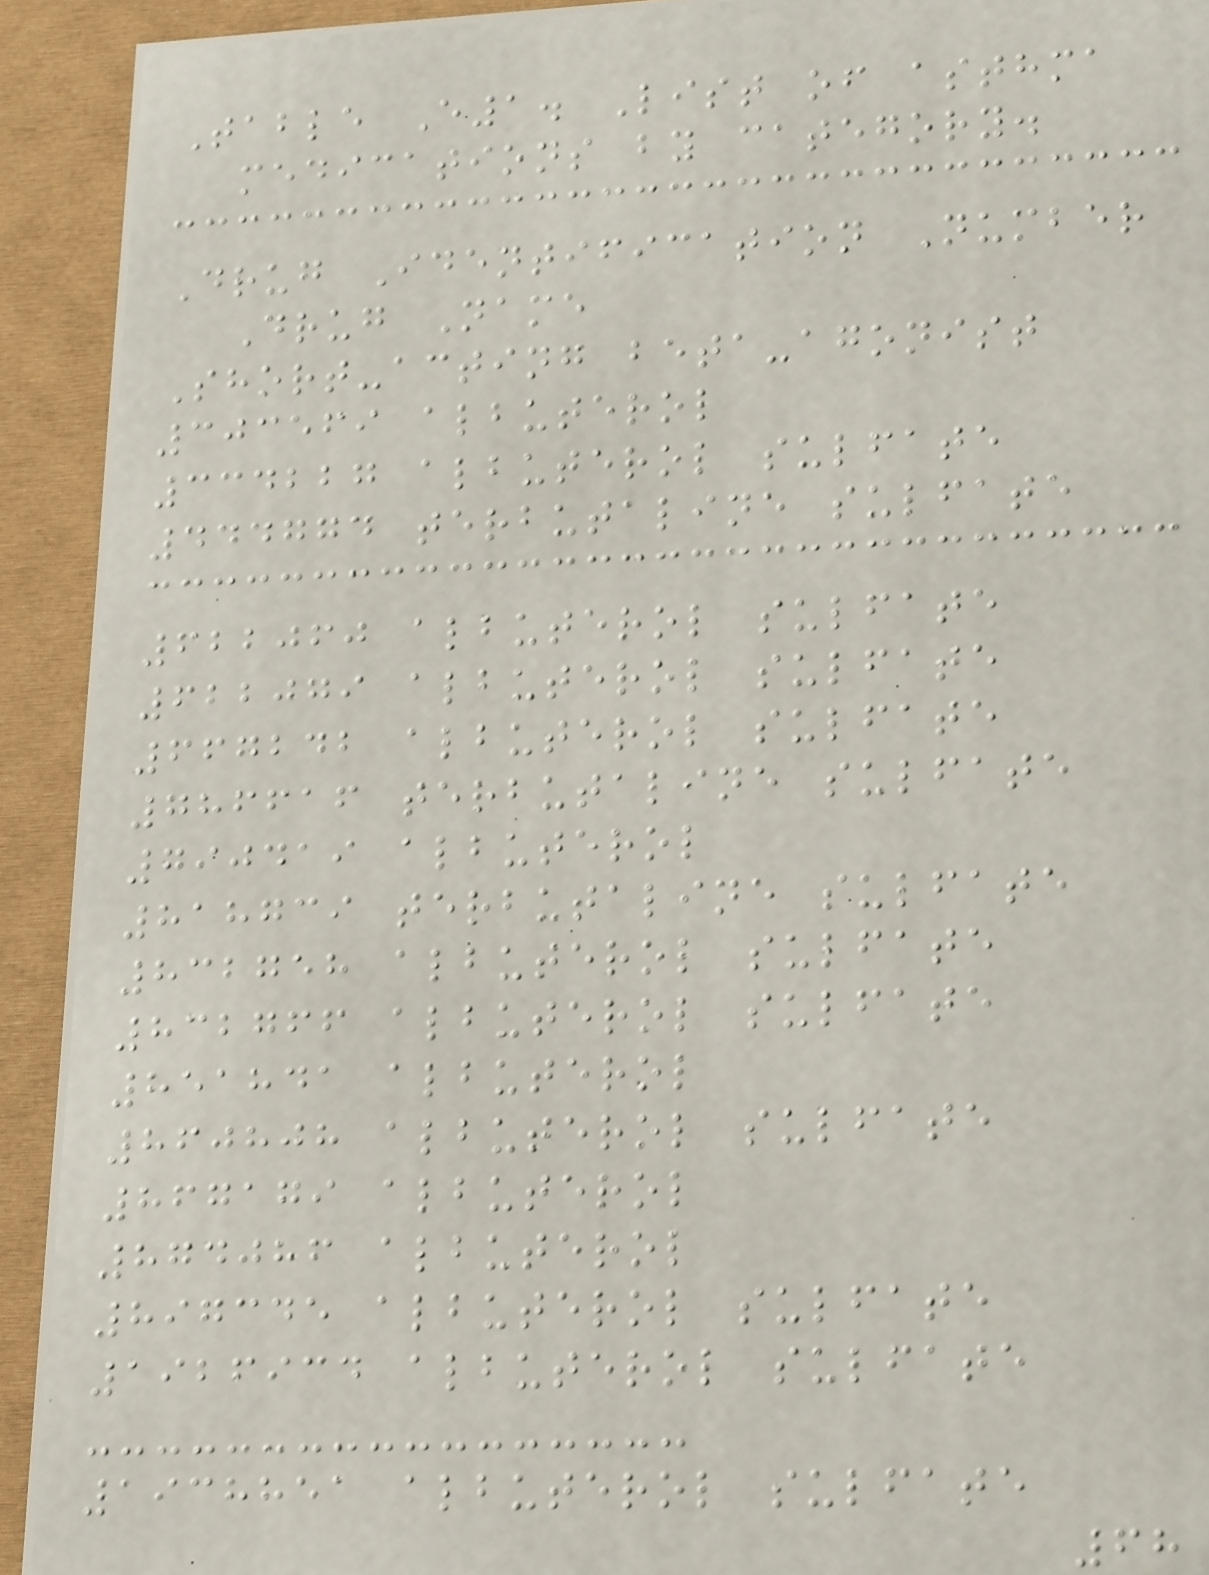Table E1. List of asthma
medications by category.
Drug Identification Number
Drug Name
Short-acting beta-agonist
303569 albuterol
334227 albuterol sulfate
444774 terbutaline sulfate
622060 albuterol sulfate
622079 albuterol sulfate
667242 albuterol sulfate
786616 terbutaline sulfate
790419 albuterol
818739 terbutaline sulfate
832758 albuterol sulfate
832766 albuterol sulfate
851841 albuterol
860808 albuterol sulfate
867179 albuterol
874086 albuterol
897345 albuterol sulfate
1926934 albuterol sulfate
1938851 albuterol sulfate
68
